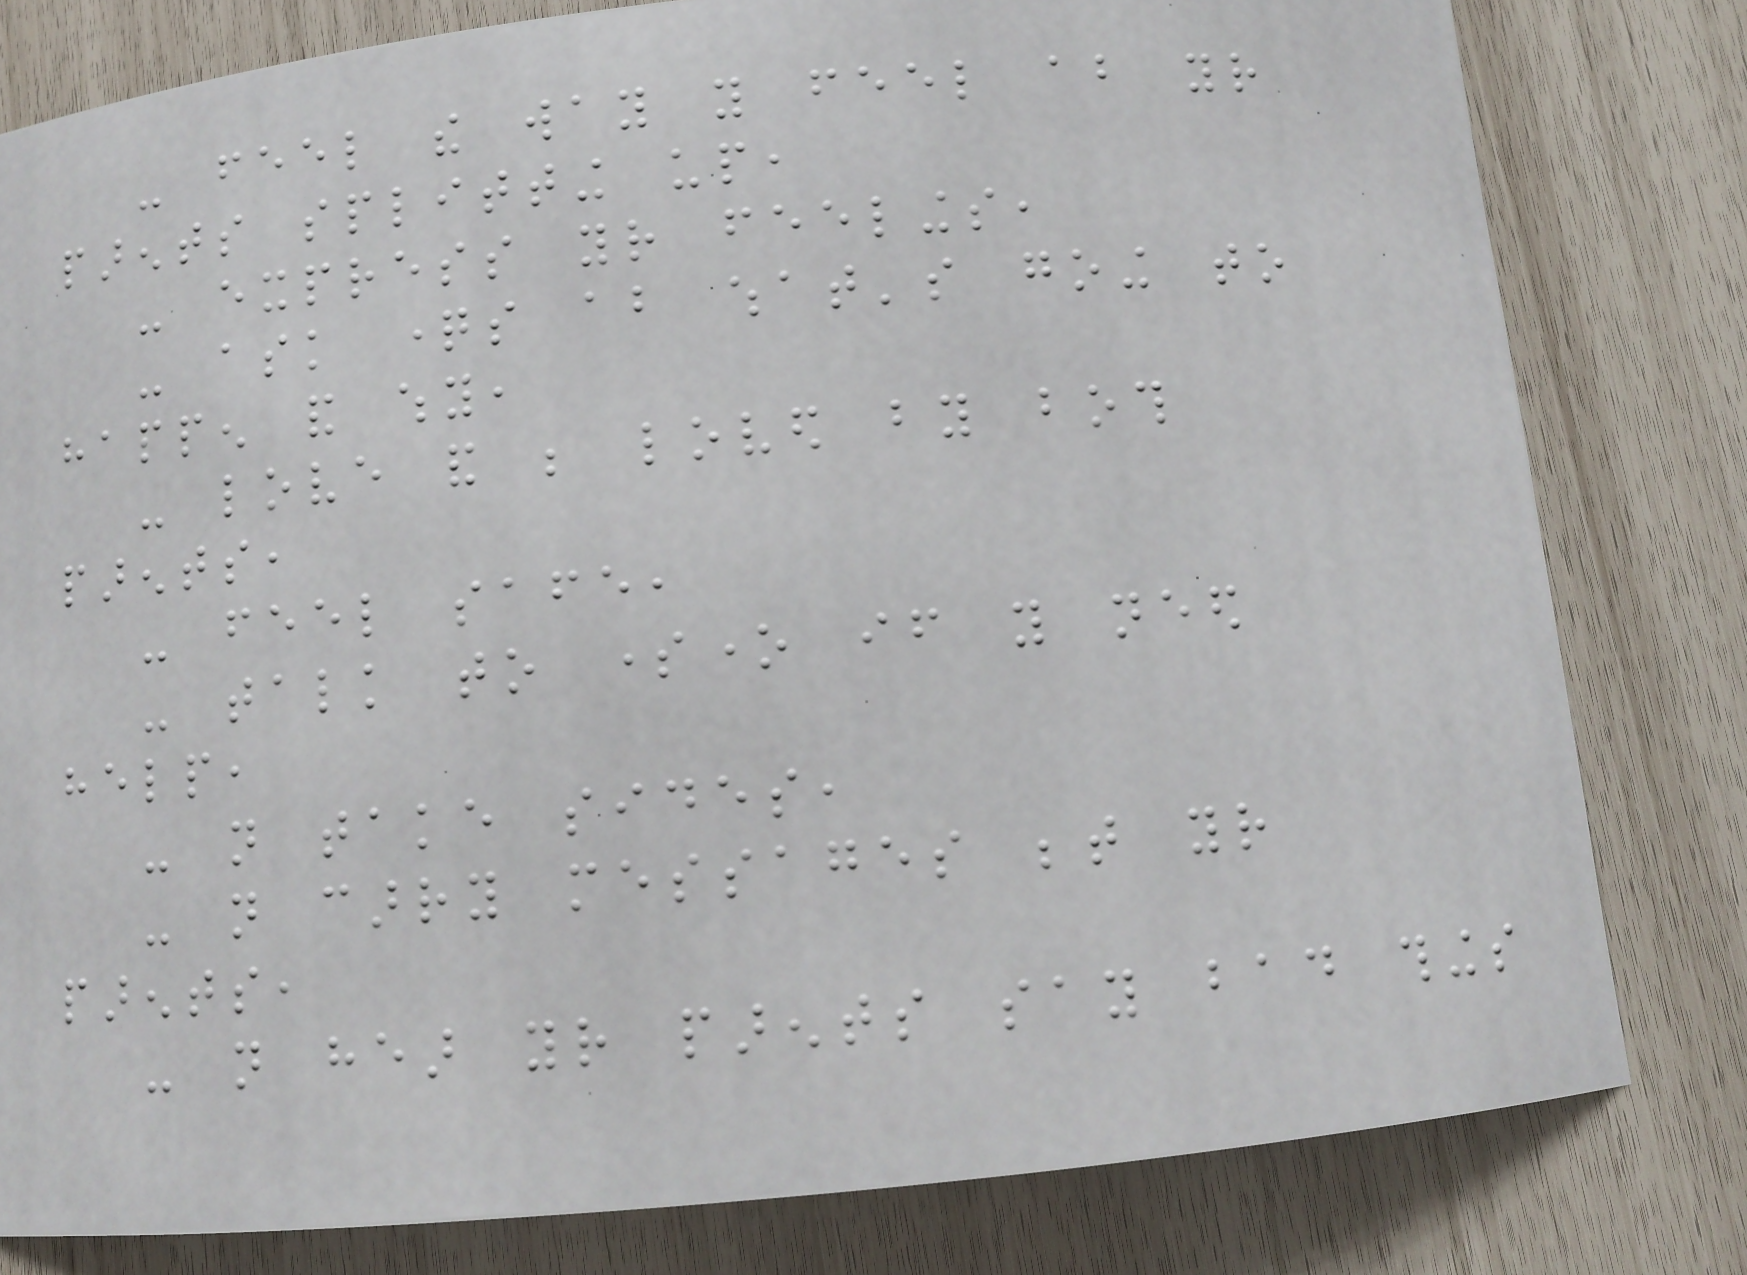- feel the way you feel about your
parents splitting up,
- express your feelings,
- ask questions about what's going to
happen and why,
- love and be loved by both
parents,
- feel safe,
- talk to someone if you need
help,
- not take sides,
- not carry messages between your
parents,
- not hear your parents say bad things
